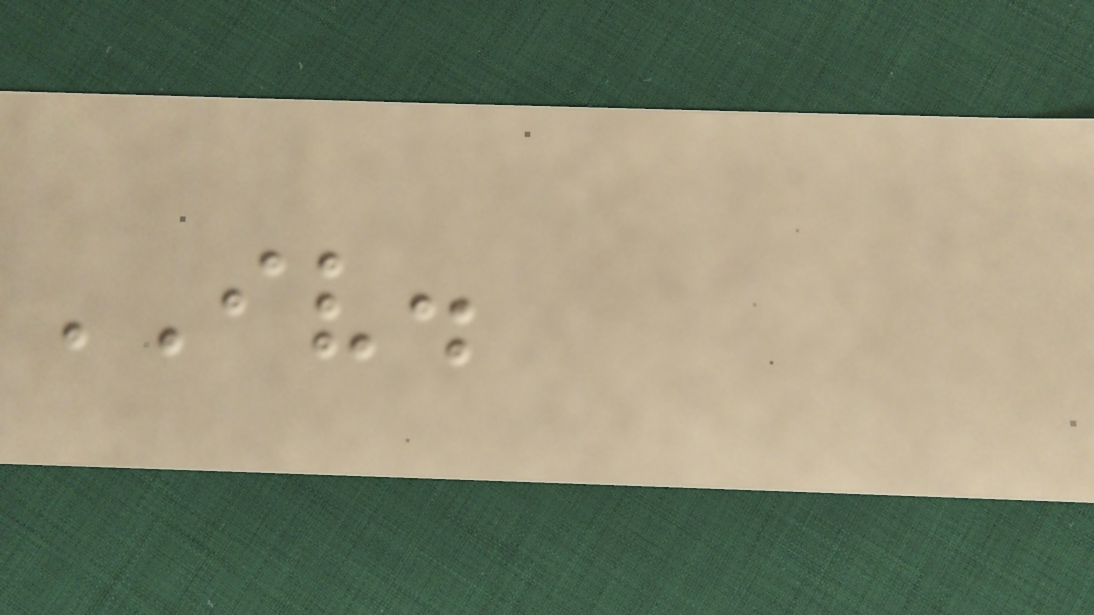IV.
